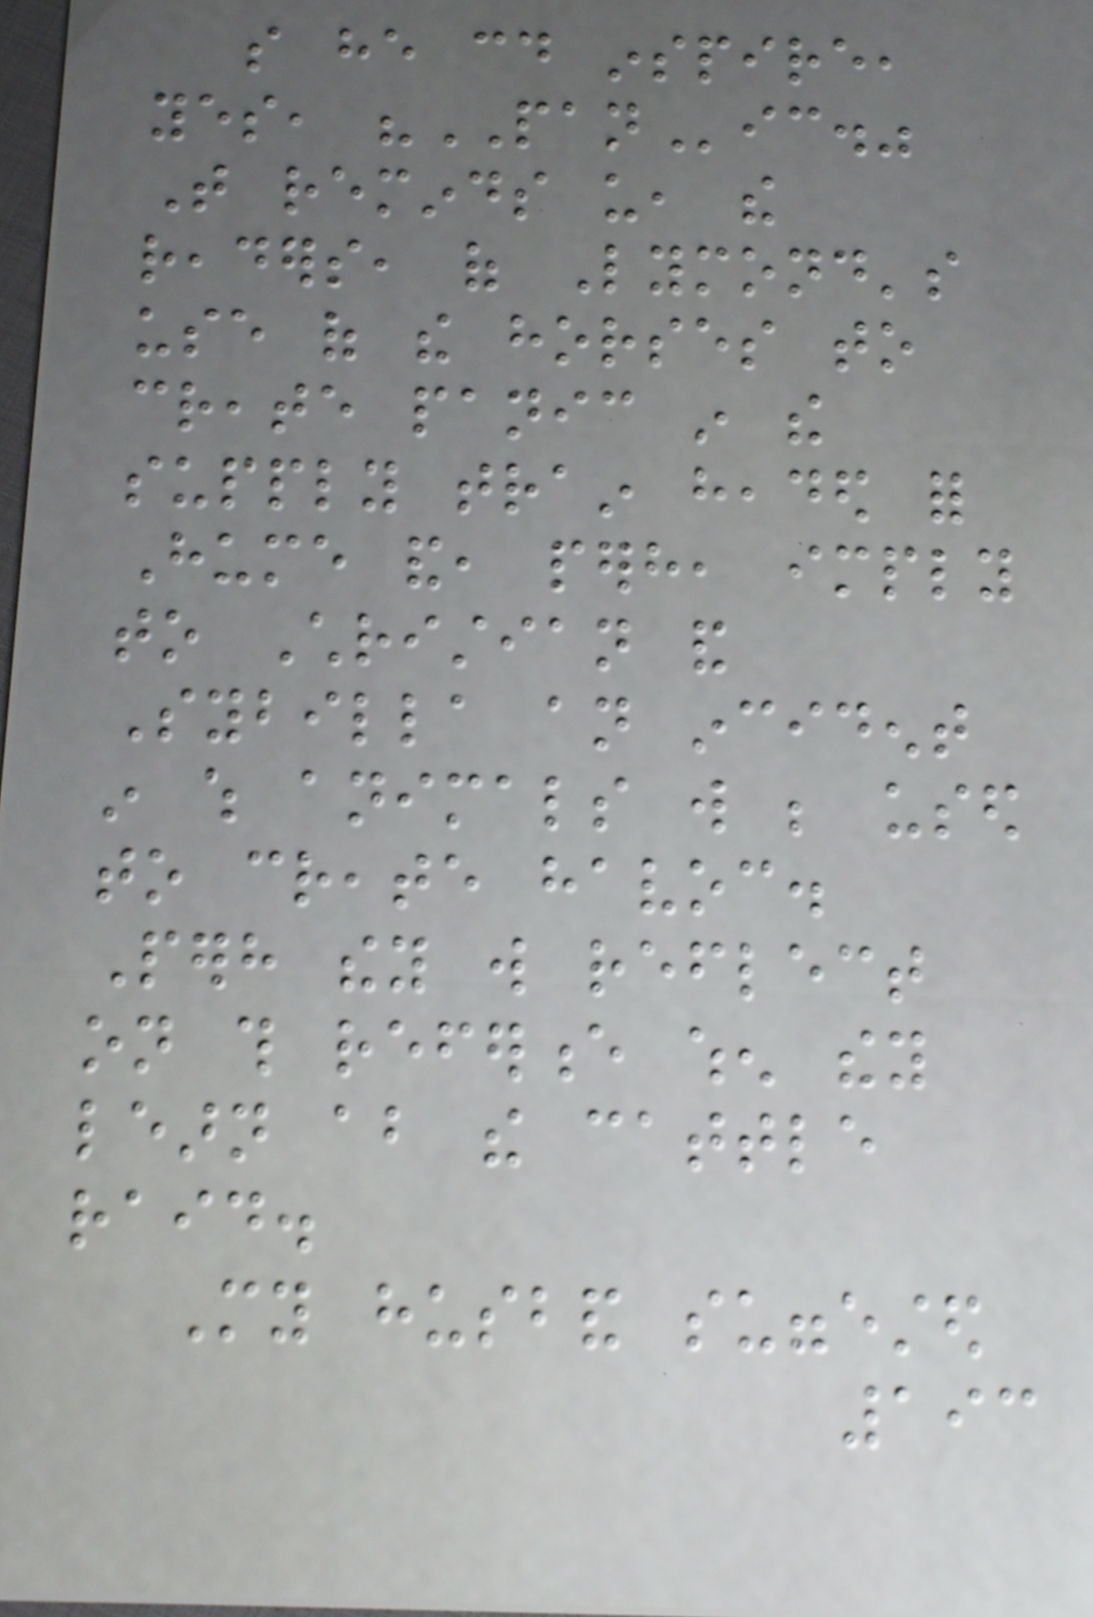so he could inspire,
yes, "PANic."
That reminds us, the
readers, of Lymond's
use of the horses to
create panic in the
supply train headed for
Hume and, perhaps, imply
to Christian and
Sybilla an incident
in which animals will be used
to create havoc.
Perhaps they will reflect
on this reference when they
learn about the cattle
raid.
My husband suggested
193
